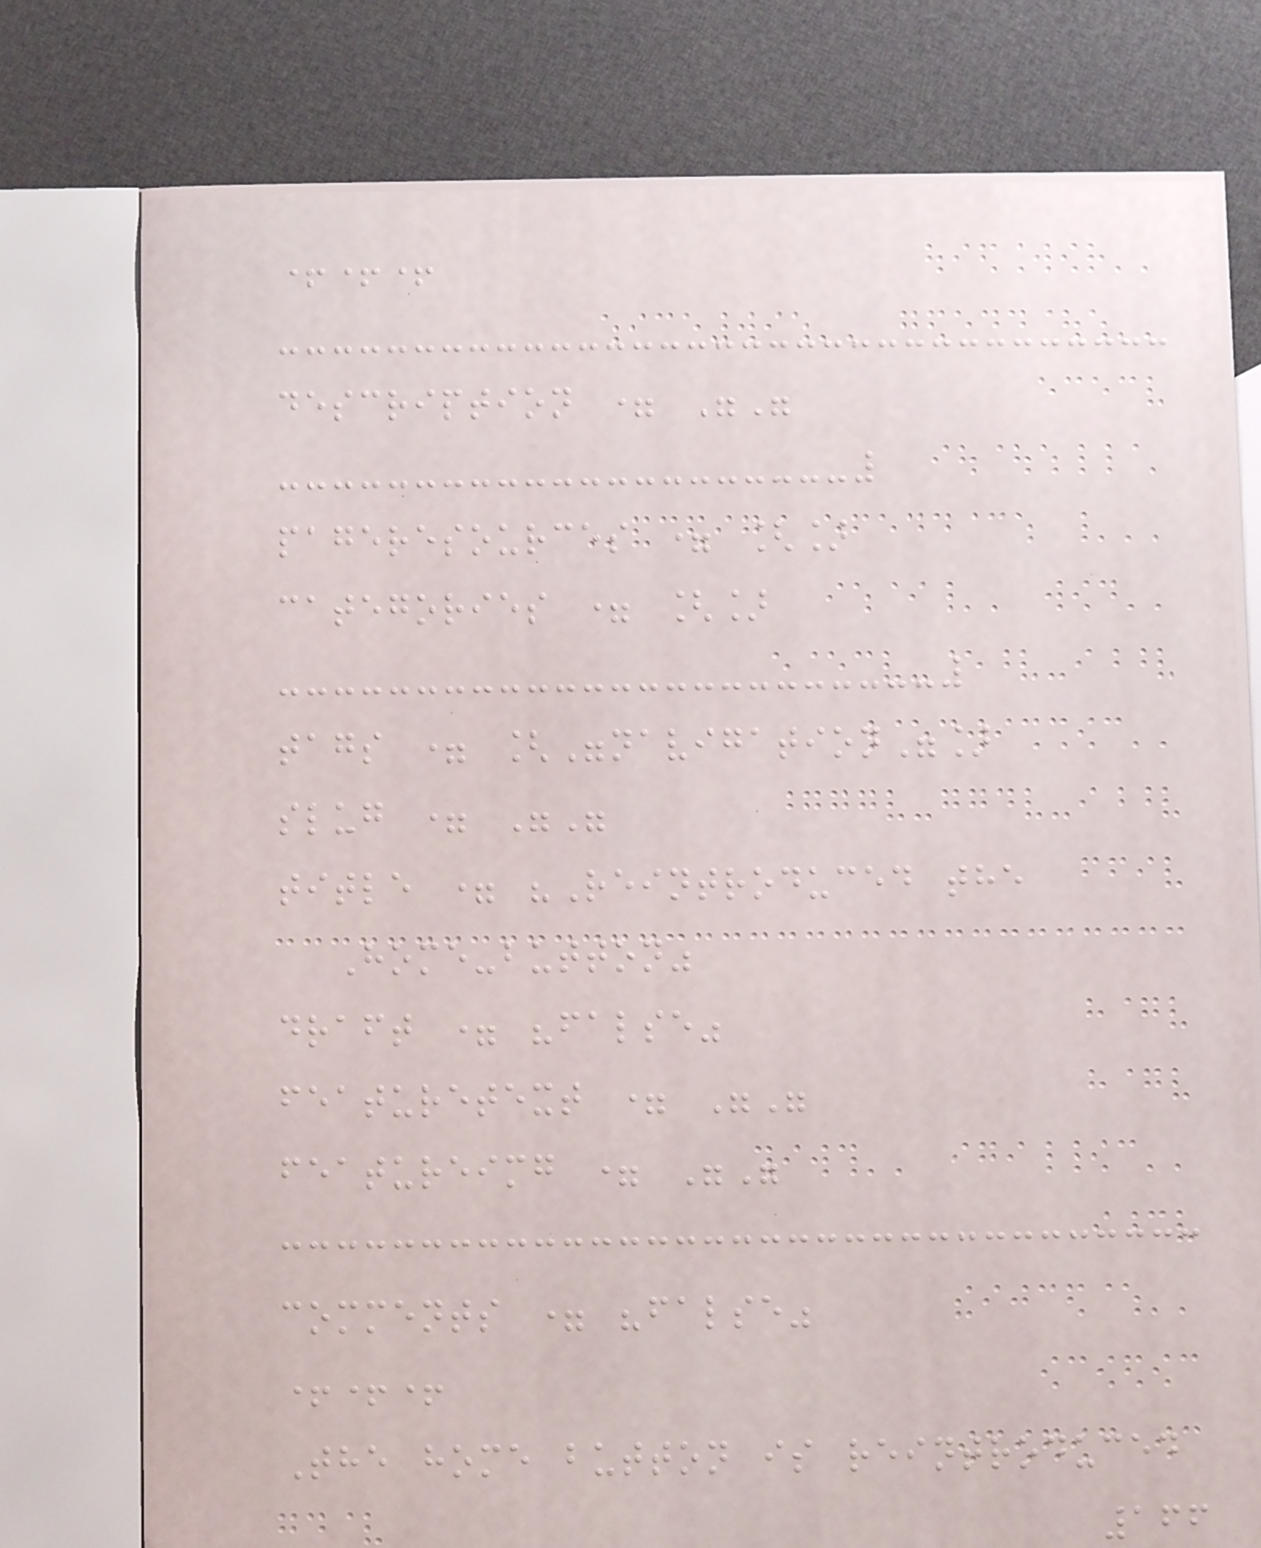+++
description = ""
pageresources = []
categories = []
tags = ["navigation"]
slug = ""
title = "Reintroduced the
Home-button"
draft = "false"
featuretext = ""
featureimg = ""
comments = "false"
+++
The home button is reintroduced
166
